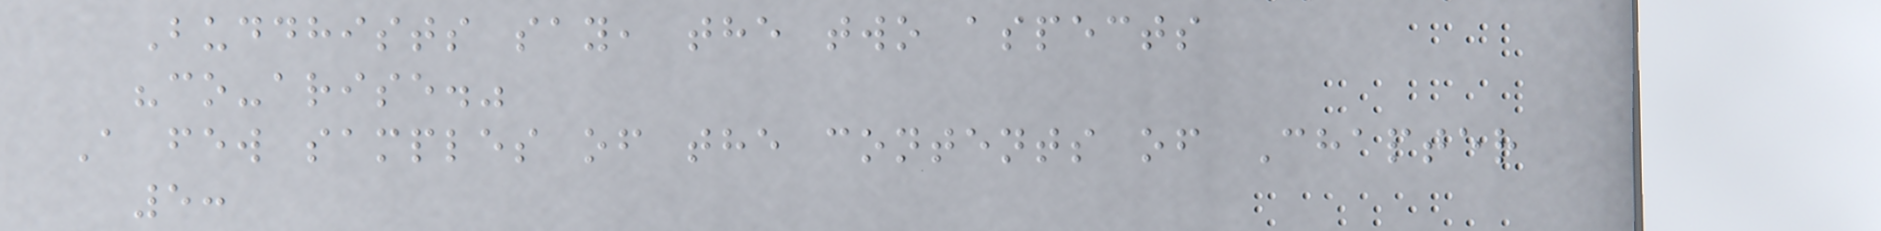Buddhists say, the two aspects
"co-arise."
A few samples of the contents of Chapter
5:
